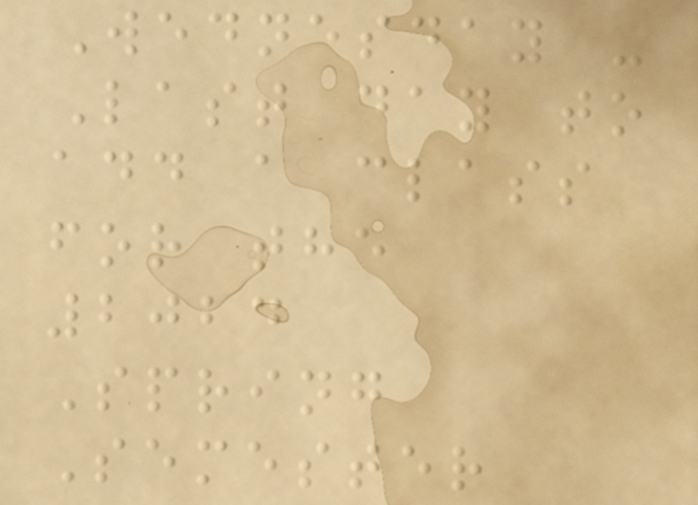Wednesday -
Last day to
add a class
for the
2024
Spring
Semester
